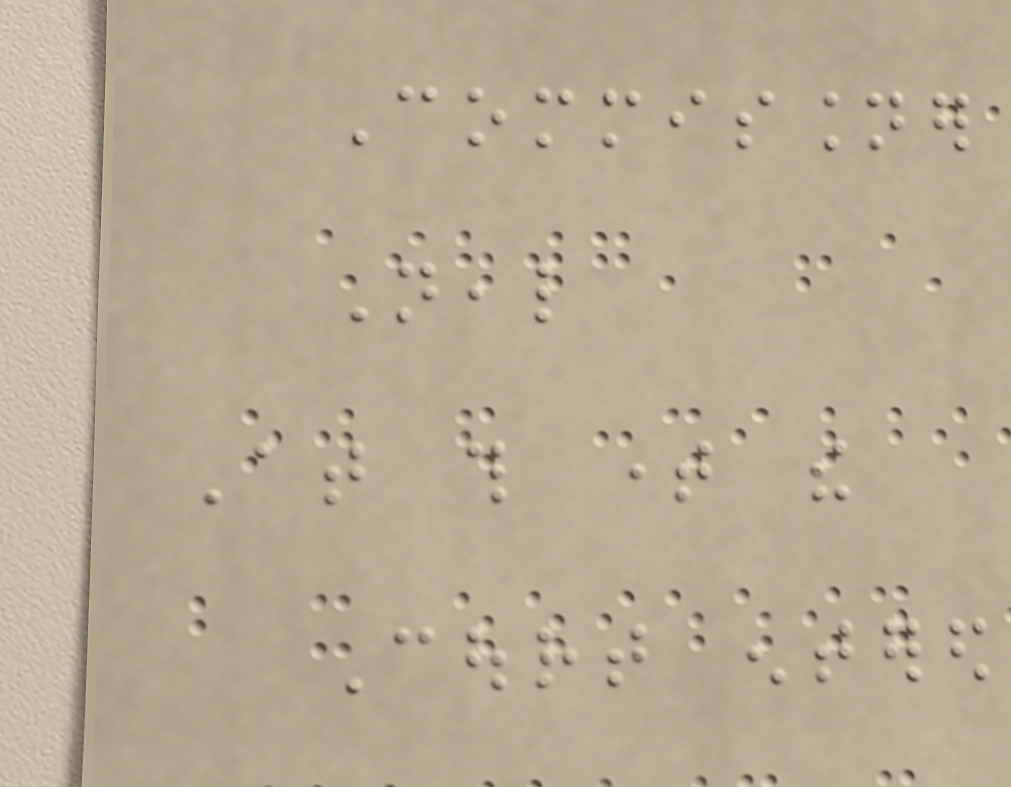Commissioner
Neal
At this time the
Court entered
